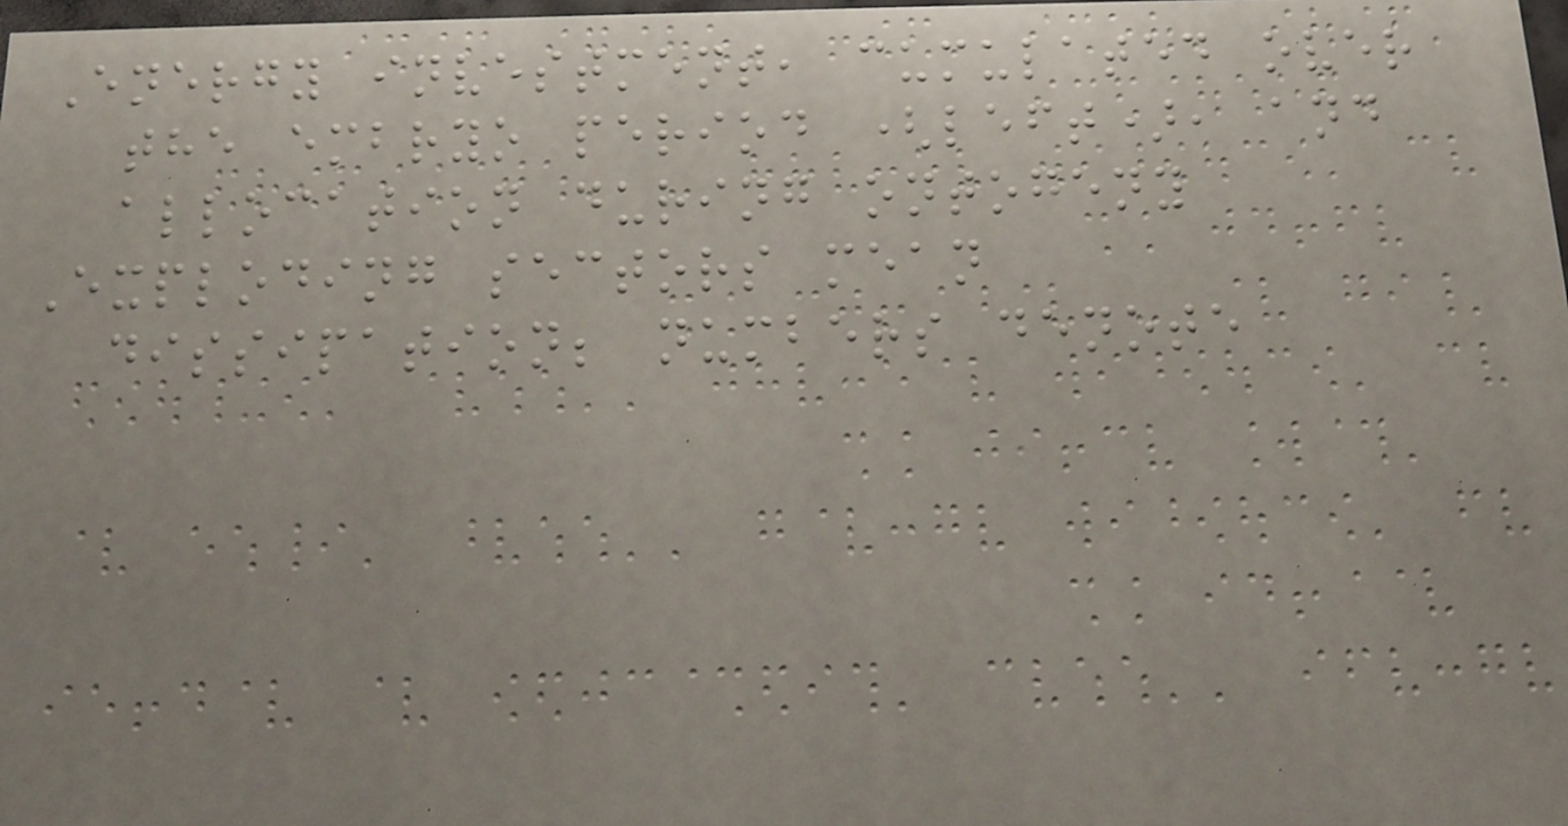Energy investment, cumulated over
the embryo period (left), and
allocation during ontogeny
Exploding sectors mean
dissipation; numbers denote
